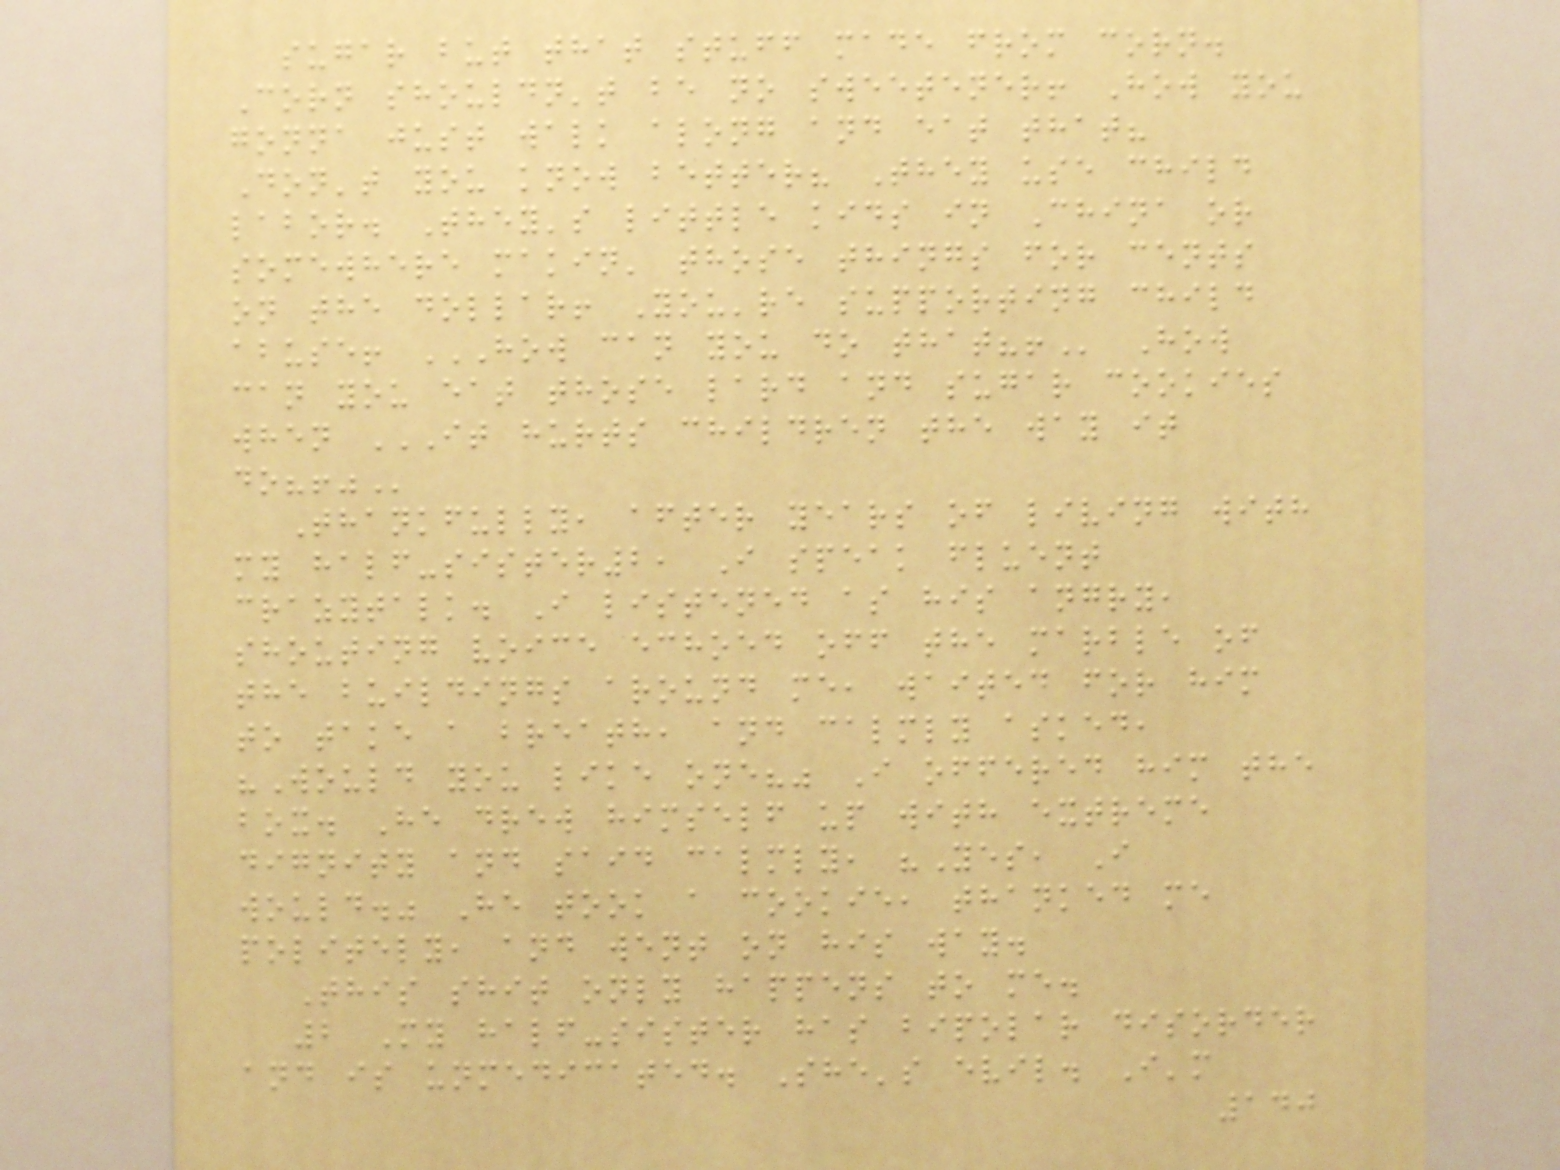sugar but that stuff made from corn.
Corn shouldn't be no sweetener! How you
gonna just walk along and eat that?
Don't you know better? They use child
labor. They's little kids in China or
somewhere makin' those things for cents
on the dollar! You're supporting child
abuse! HOW CAN YOU DO THAT?! How
can you eat those lard and sugar cookies
when IT HURTS CHILDREN THE WAY IT
DO?!"
Thankfully, after years of living with
my half-sister2, I speak fluent
crazytalk. I listened as his angry,
shouting voice echoed off the marble of
the buildings around me, waited for him
to take a breath, and calmly asked,
"Would you like one?" I offered him the
box. He drew himself up with extreme
dignity and said calmly, "Yes, I
would." He took a cookie, thanked me
politely, and went on his way.
This shit only happens to me.
2 My half-sister has bipolar disorder
and is unmedicated. She's evil. I'm
140
